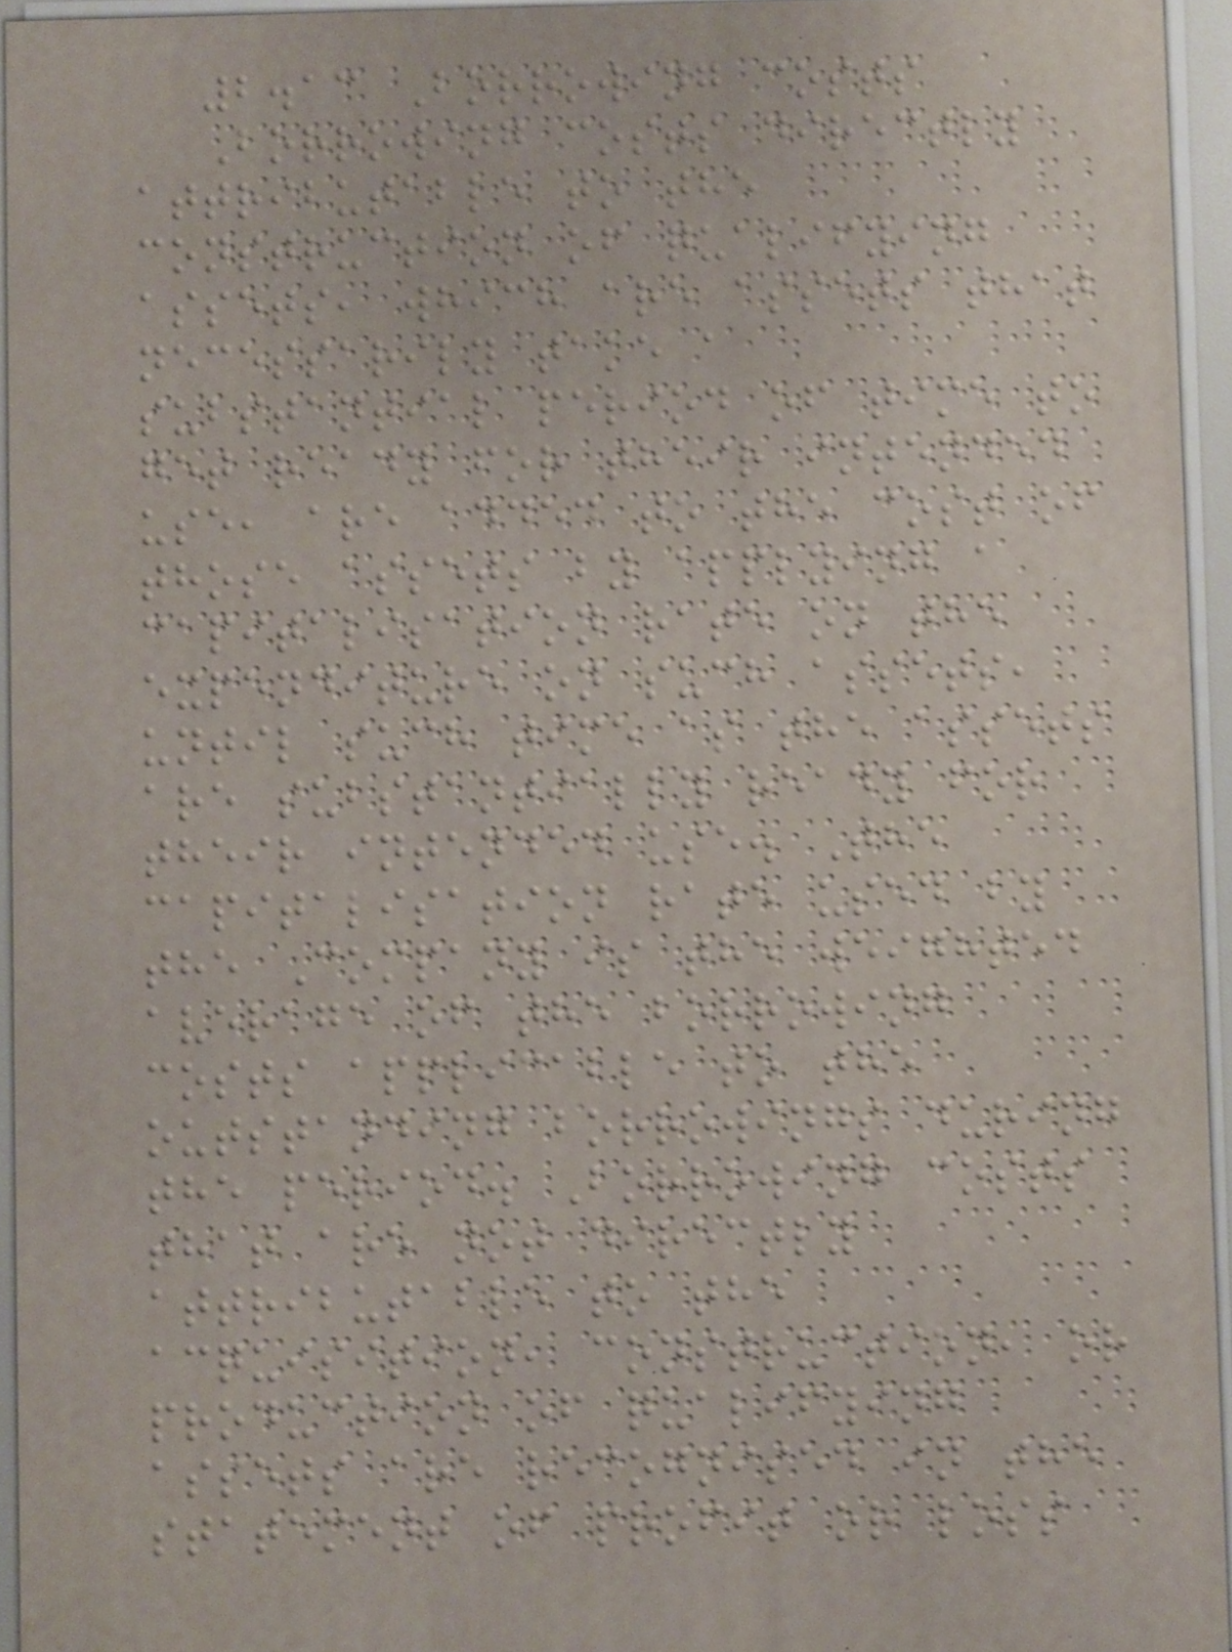2.13 Borrowing costs
Borrowing costs directly
attributable to the
construction of qualifying
assets, which are assets that
necessarily take a
substantial period of time to
get ready for their intended
use, are added to the cost of
those assets by applying a
capitalisation rate on the
expenditure on such assets,
until such time as the assets
are substantially ready for
their intended use. The
capitalisation rate used by
the Company is the weighted
average of the borrowing
costs applicable to the
outstanding borrowings during
the period. Borrowing costs
that are not directly
attributable to the
acquisition, construction, or
production of qualifying
assets are recognised in the
statement of profit or loss
